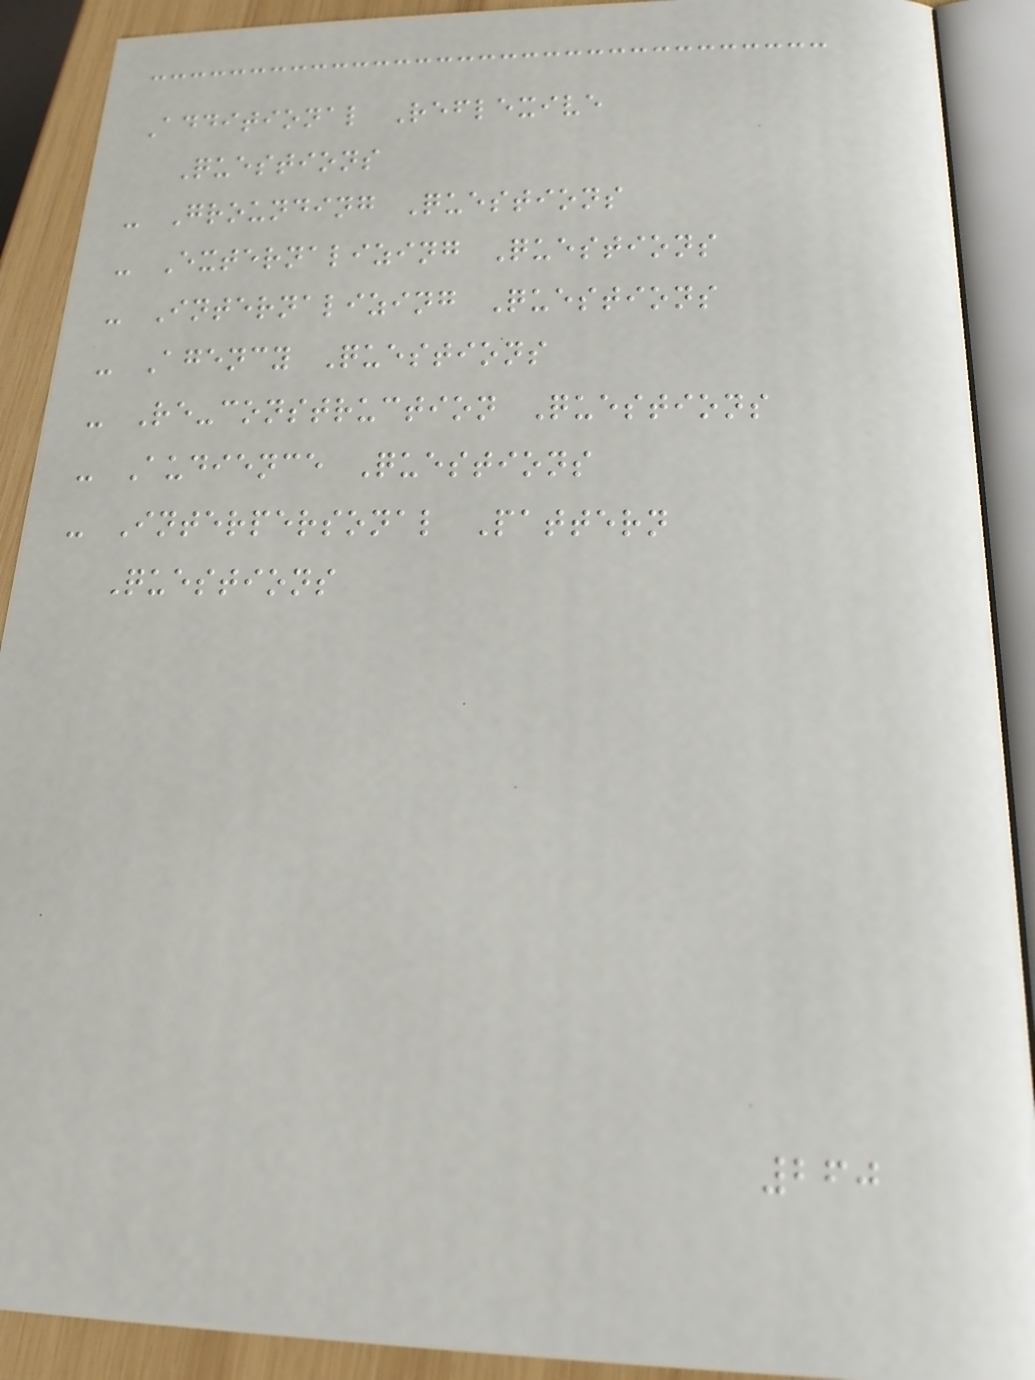Additional Reflexive
Questions
- Grounding Questions
- Externalizing Questions
- Internalizing Questions
- Agency Questions
- Re-construction Questions
- Audience Questions
- Interpersonal Pattern
Questions
260
